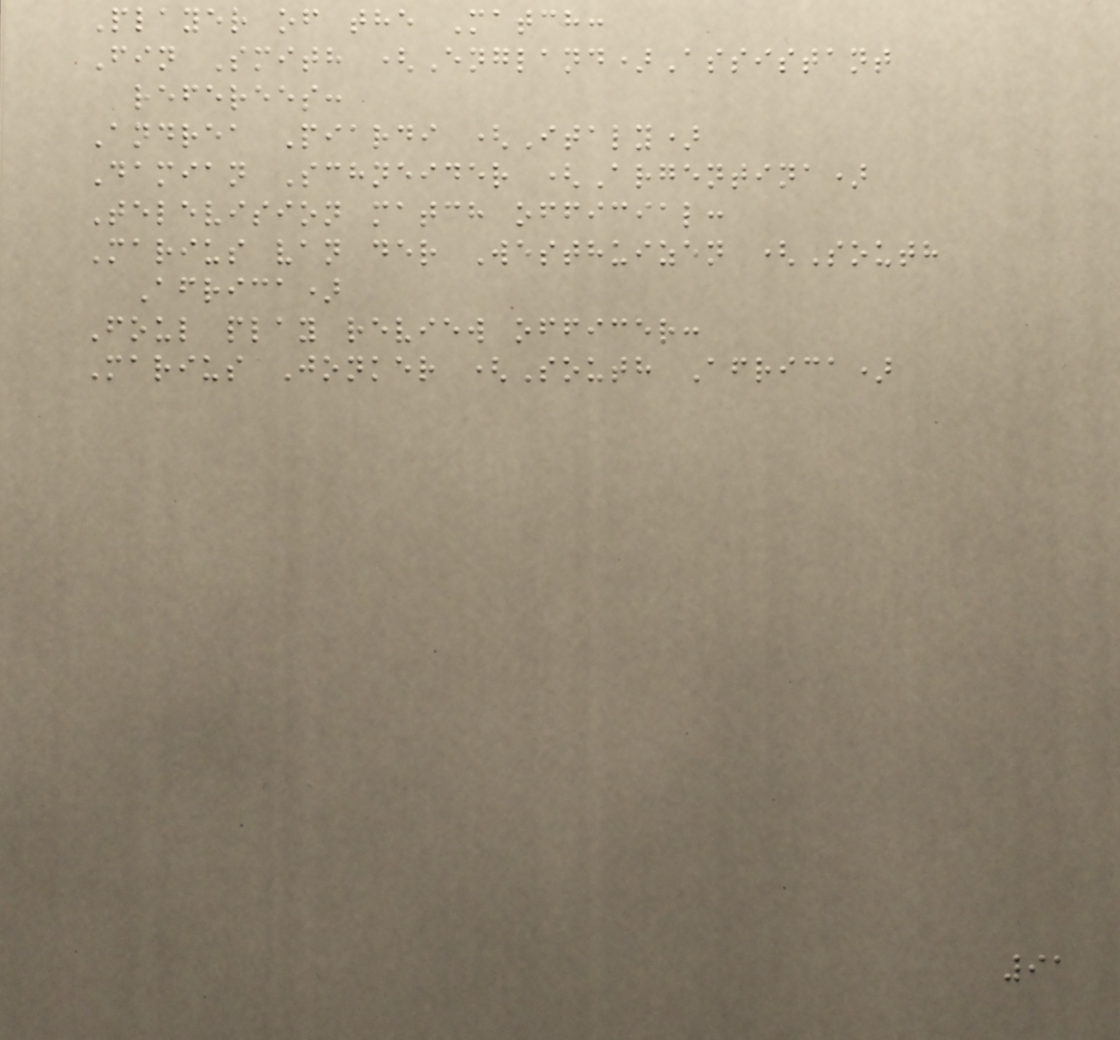Player of the Match:
Fin Smith (England)Assistant
referees:
Andrea Piardi (Italy)
Damian Schneider (Argentina)
Television match official:
Marius van der Westhuizen (South
Africa)
Foul play review officer:
Marius Jonker (South Africa)
91
